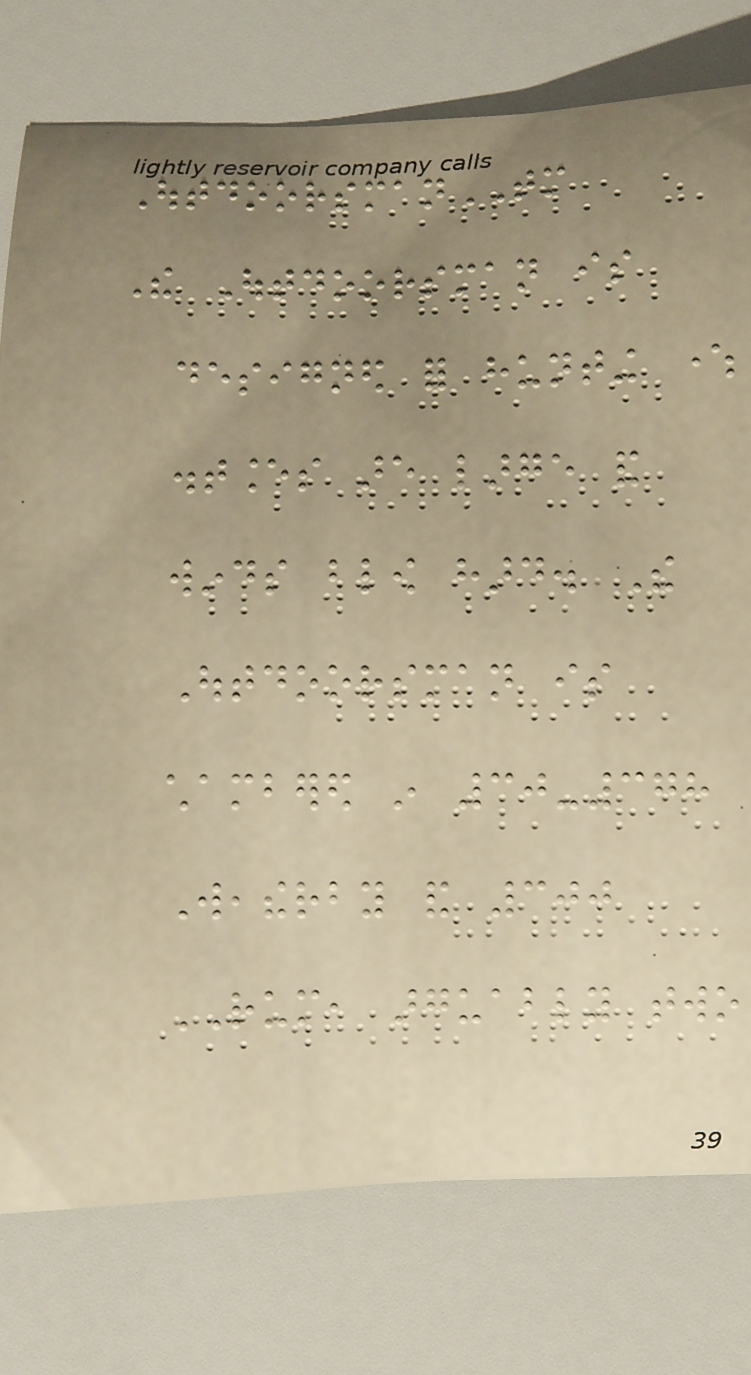OutdoorsmanTM
The Outdoorsman is
designed for hunting where
distances are large and
winds blow hard. The
Outdoorsman is
chambered in 30-378
Weatherby and 300
RUM, arguably two
